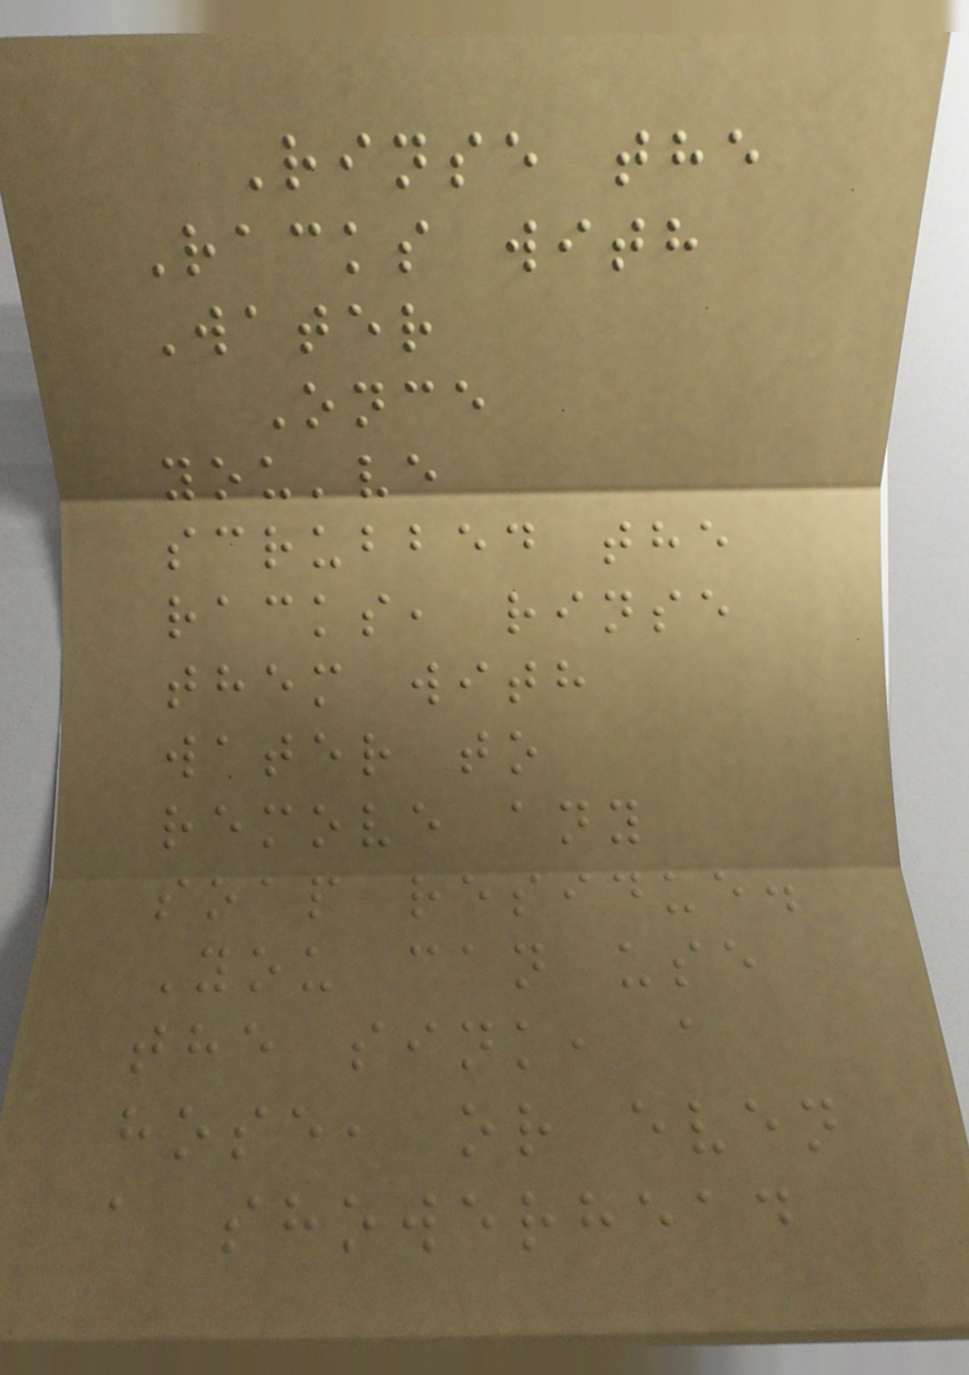Rinse the
Racks with
Water
Once
you've
scrubbed the
racks, rinse
them with
water to
remove any
soap residue.
You can use
the sink, a
hose, or even
a showerhead
